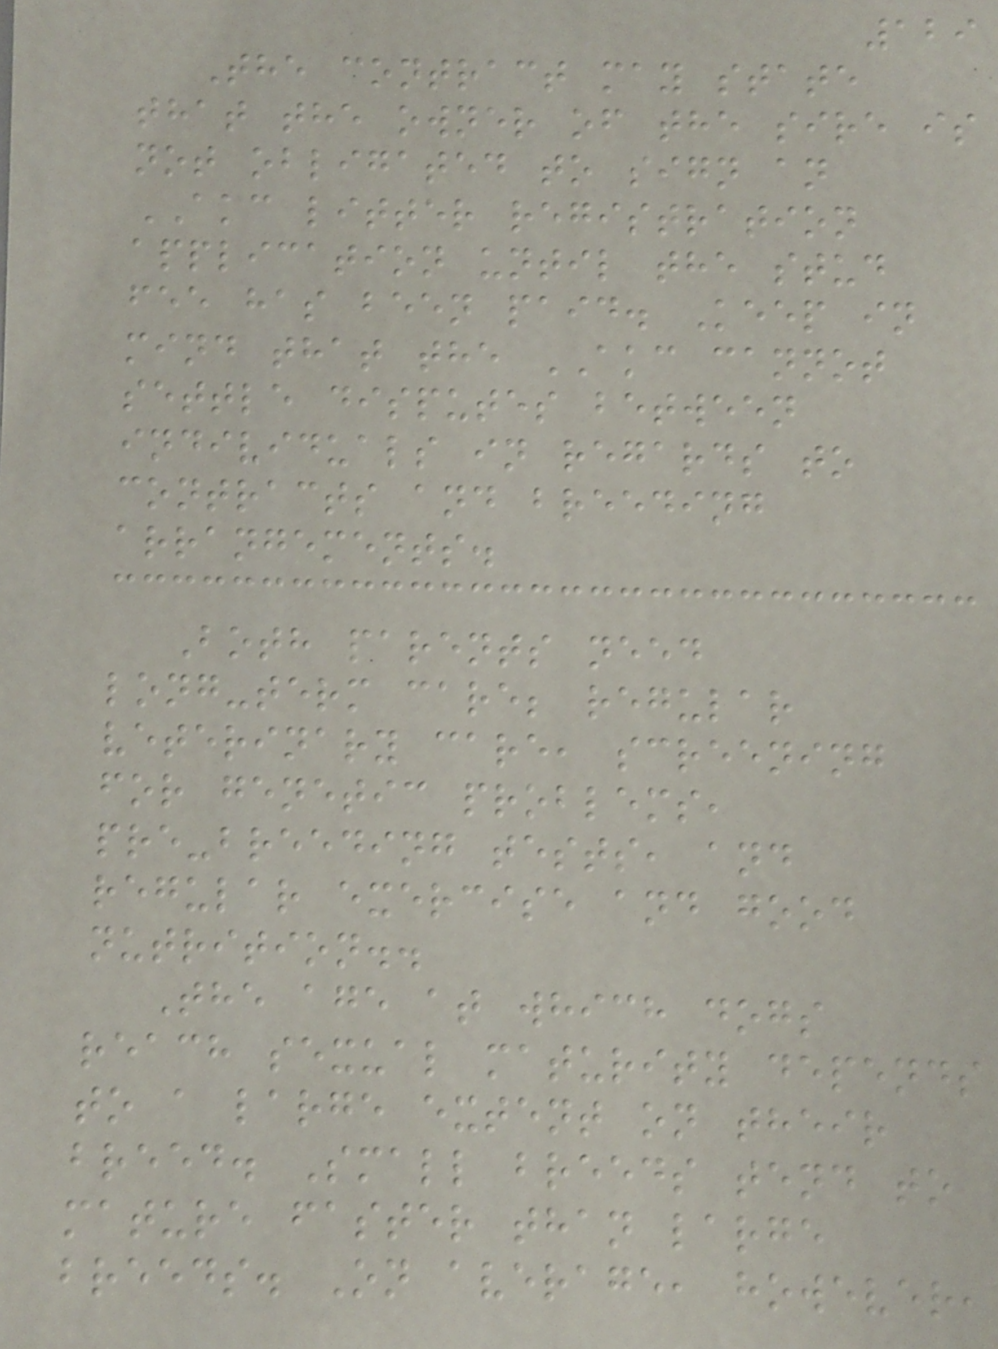129
The contract may state
that the owner of the sire is
not obligated to sign an
AKC litter registration
application until the stud
fee has been paid. Keep in
mind that the AKC cannot
settle disputes between
individuals in regards to
contracts and breeding
arrangements.
Both parents need
long-term care; regular
veterinary care, screening
for genetic problems,
pre-breeding tests, and
regular exercise and good
nutrition..
The age at which dogs
reach sexual maturity depends
to a large extent on their
breed. Small breeds tend to
mature faster than large
breeds. On average, however,
